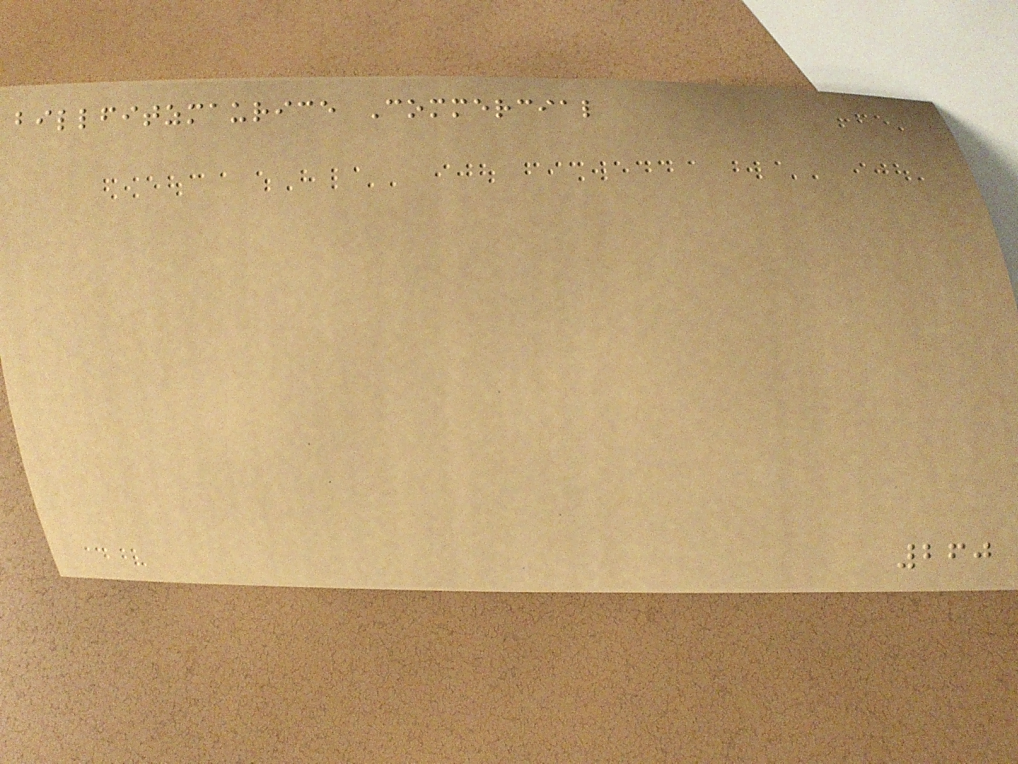billfitzmaurice Commercial
260
